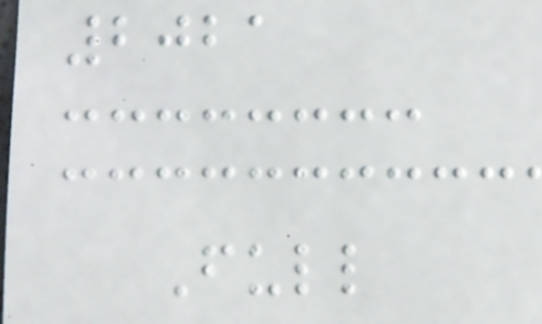2021
Full
